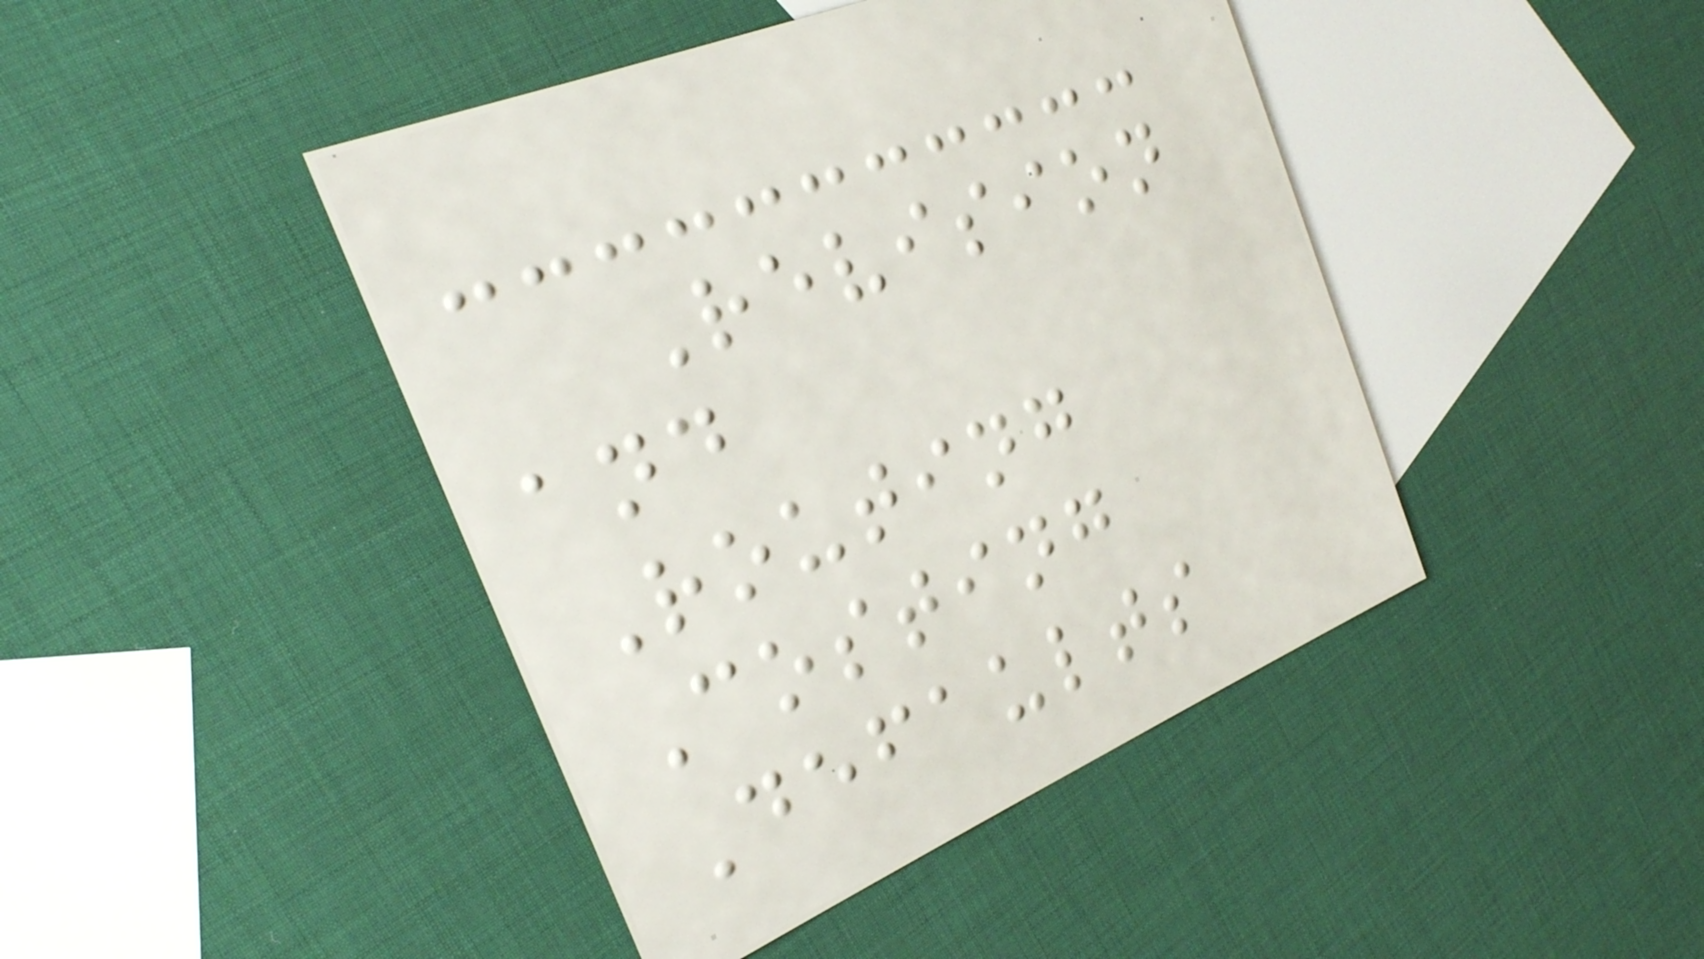Revision
and
Routing
Costing
Defaults
